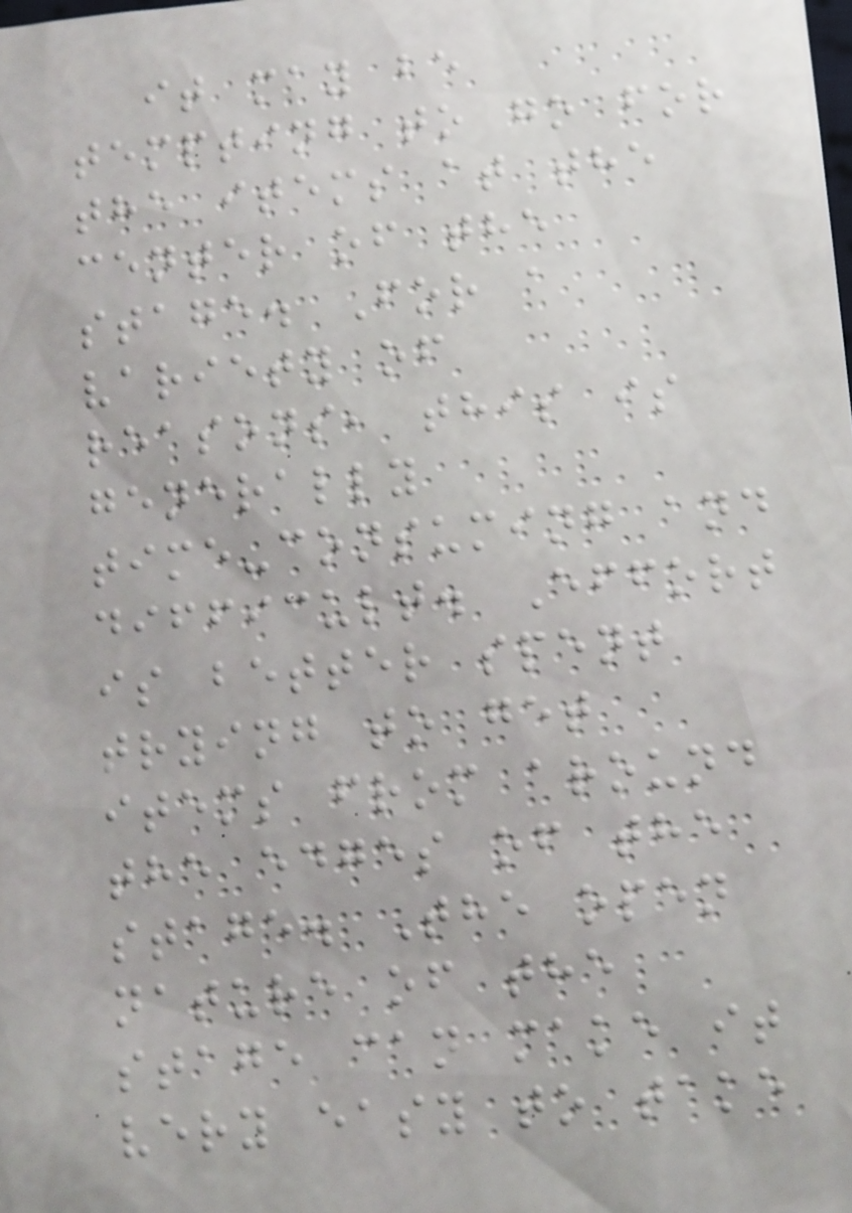it may be
tempting to go for
the items at the
center of the
stage. For a
variety of
reasons, this is
generally
time-consuming and
difficult. Effort
is better spent
trying to get
items from around
the edges of the
stage. The open
nature of the
stage can make it
very easy to take
